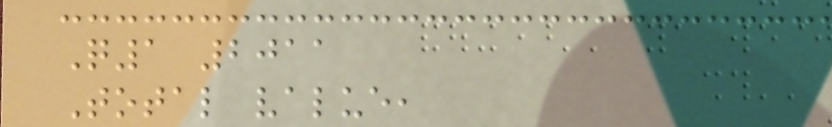Q1 2011
Total value,
